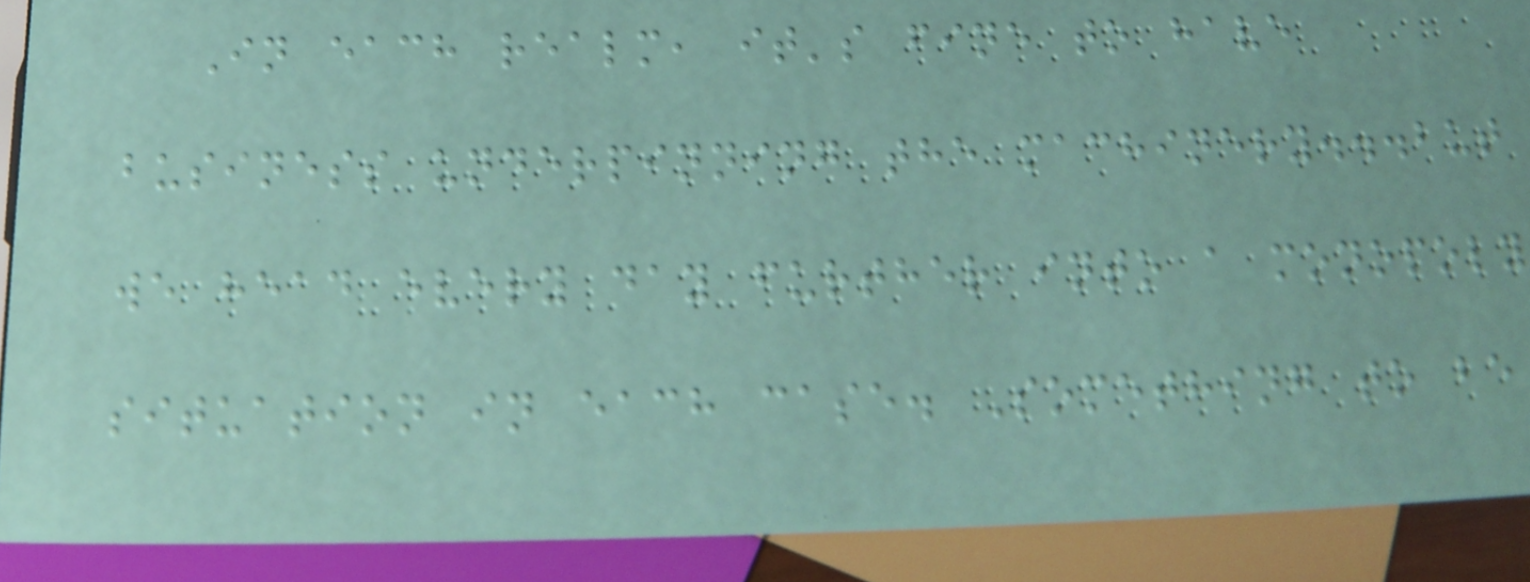In each realm, it's fine to have
business underpinning the machinery...but
we head every day further into a monopoly
situation in each case. Something to be
